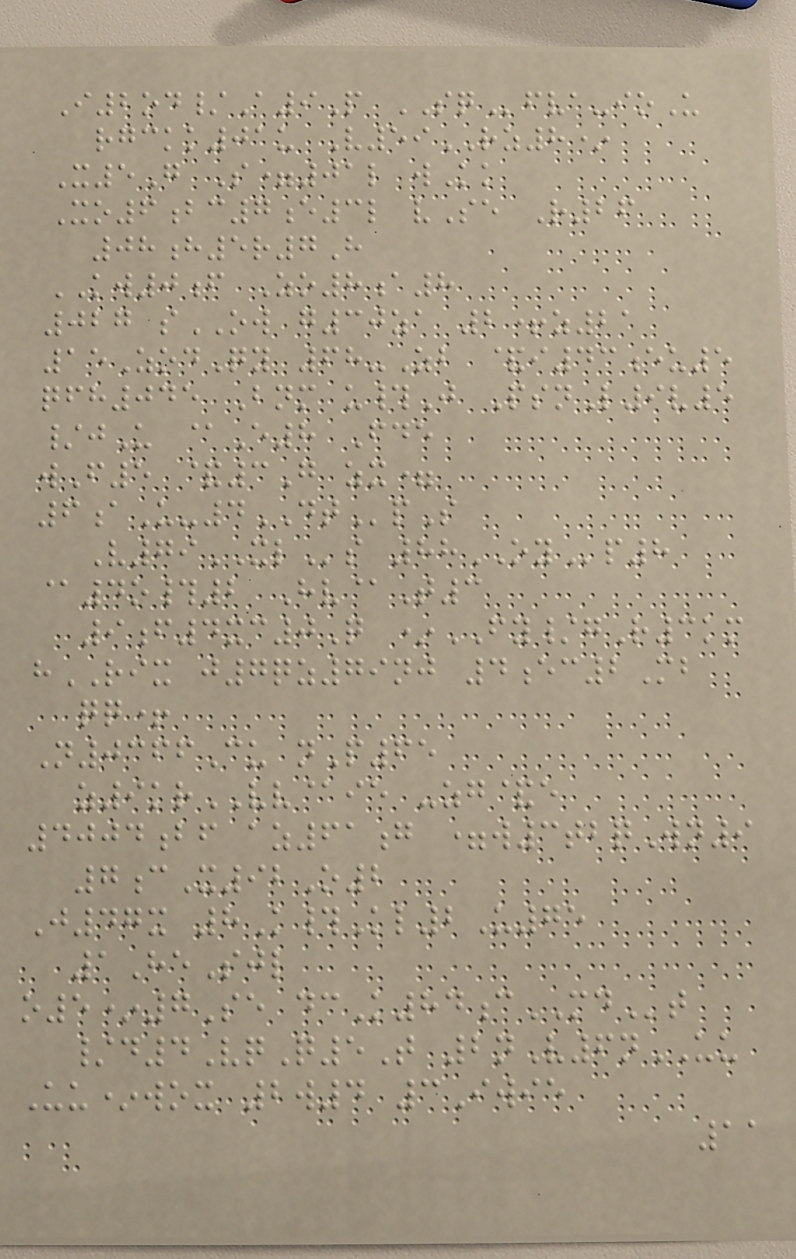I2od/A9P SQfva-ioU
rgckk01u V59RZ8*
X5G S=01l wKk
Xo6bc7e3l vSe R26
08h5r7H
KW0f Zo8a8
027 sOW g30za 2+z21
15ZodQy 68-Zb &i43eu5
qfh045 Bnm u#J PsnL9v5
/jU @E8 Fde
wF5 &3G zx=
6aU-4DTpS
V79XLs 88OYp8
@4o#2 Hv@T3
9f4xc0Q *FY/gR3km
hRIX j7qz79nj 4ec2Mb
qq+
N0366Cu nP65
z9krVV@ie -zg&e
4004bf az61g =w3tbqWn9
7cX92O2
J47x 8K#Kl2U75
1HeSjl
o5*7Se dcK84cMDt
/d4VqQ5T 2nV6nUU
Uu*wox 2w4 3Iwie
11
